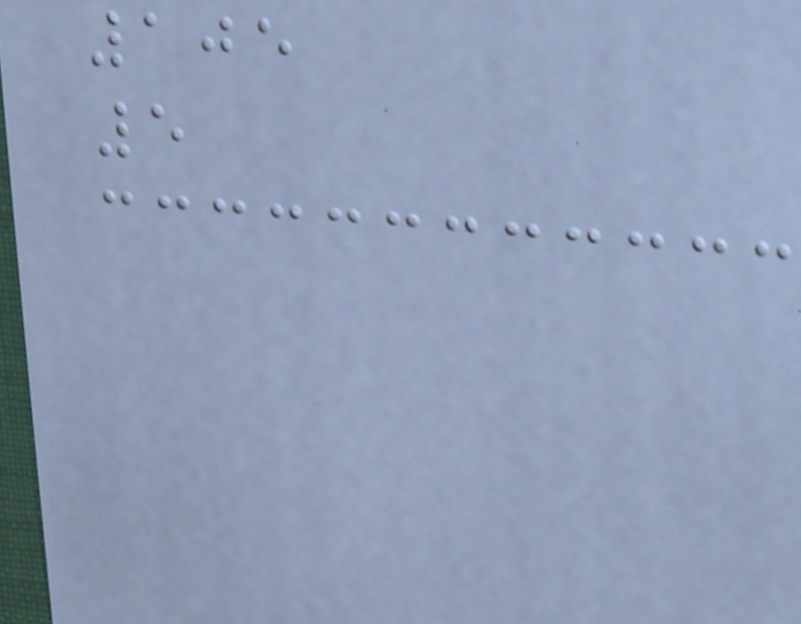105
5
